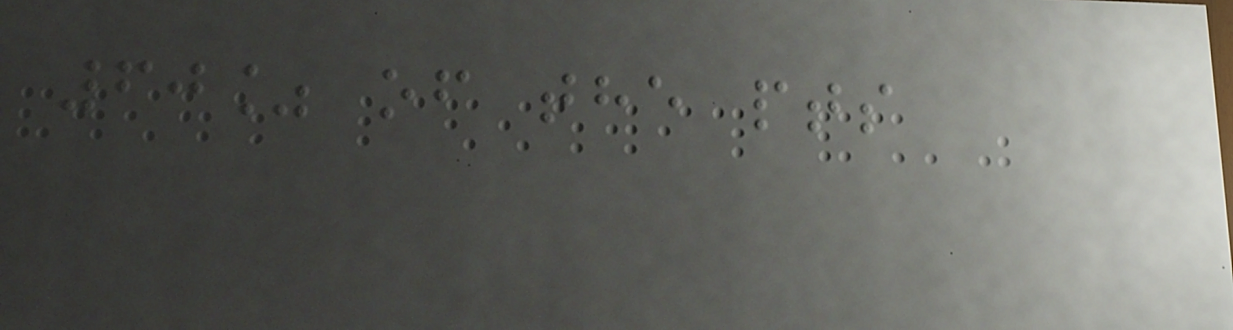60% of the pts
